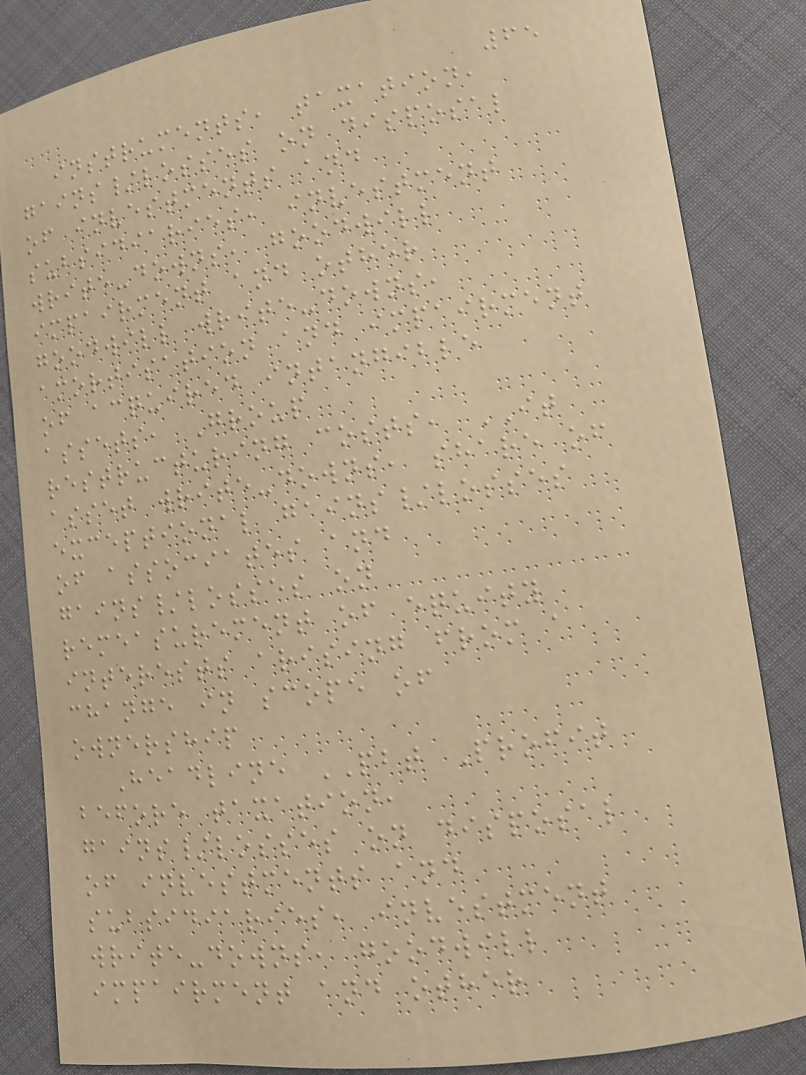65
instruments, taxation,
gains/losses on disposal
of investments and
subsidiaries, investment
write-downs, goodwill
impairment and other
goodwill write-downs,
amortisation and impairment
of acquired intangible
assets, Group
restructuring costs, IT
asset write-downs, share of
exceptional gains/losses
of associates and
gains/losses on
remeasurement of equity
interests arising from a
change in scope of
ownership
Headline PBT Profit
before taxation,
gains/losses on disposal
of investments and
subsidiaries, investment
write-downs, goodwill
impairment and other
